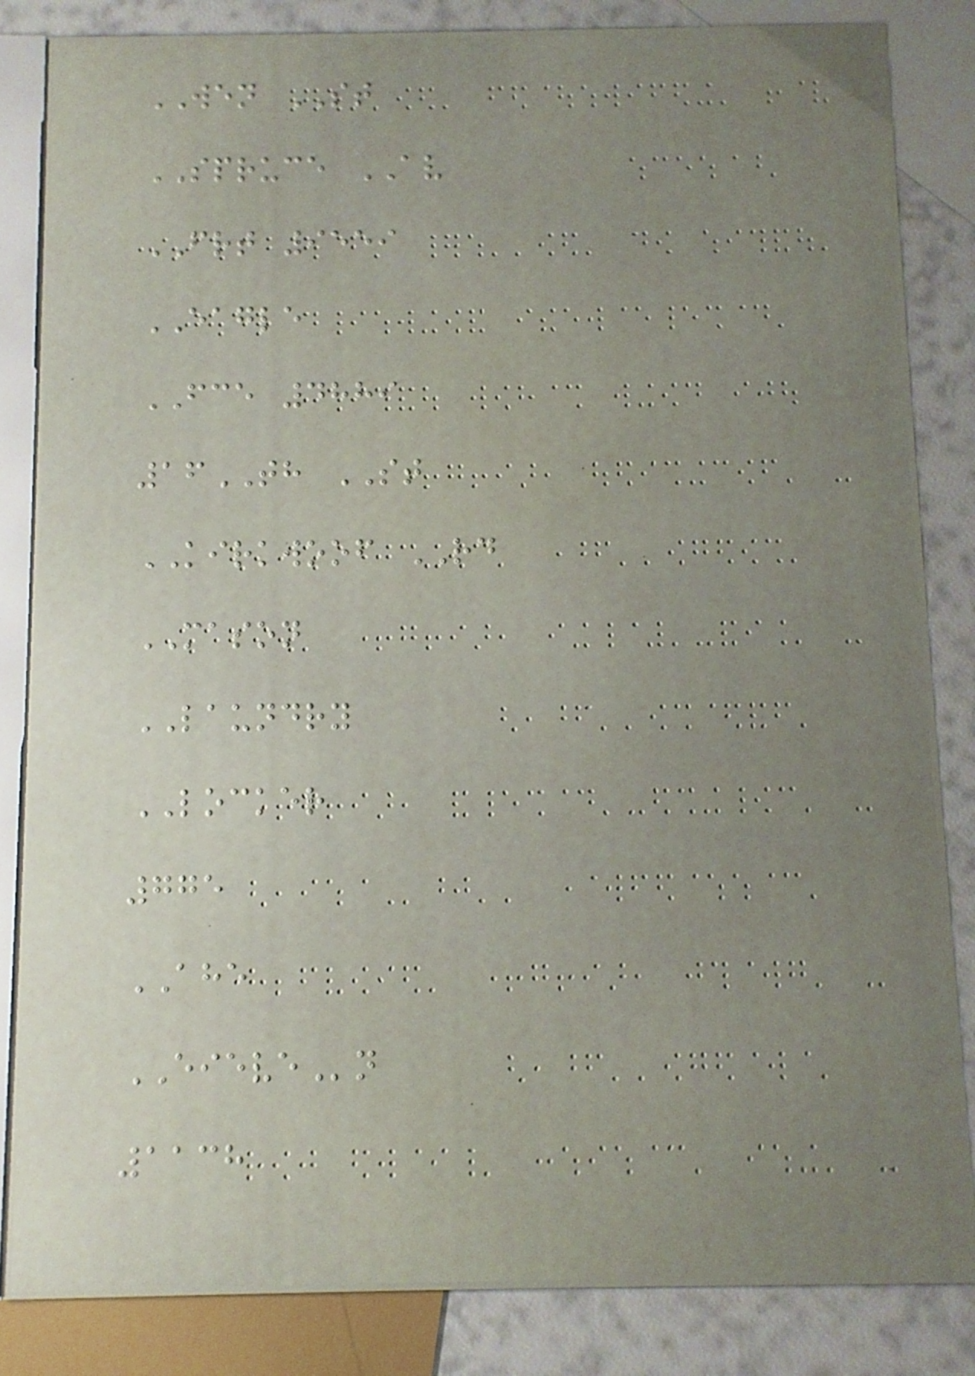WEN ST
SPRUCE AV
FRT 9559
EAGLE
FCE 4889
16TH ST
KIRKWOOF RD
MASON
LAUNDRY
LOCKER
775
AHE
EIEVEn
1138
